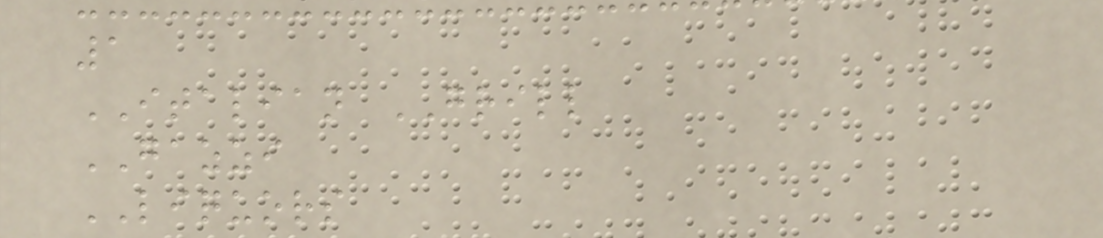1
ITALIAN GRILL
GAZZI
LIQUORS
